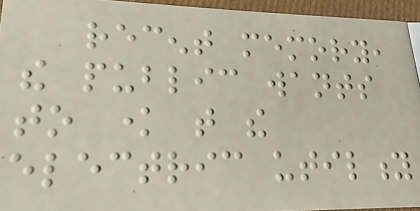recent memory,
the public wants
to know that the
electric utility
